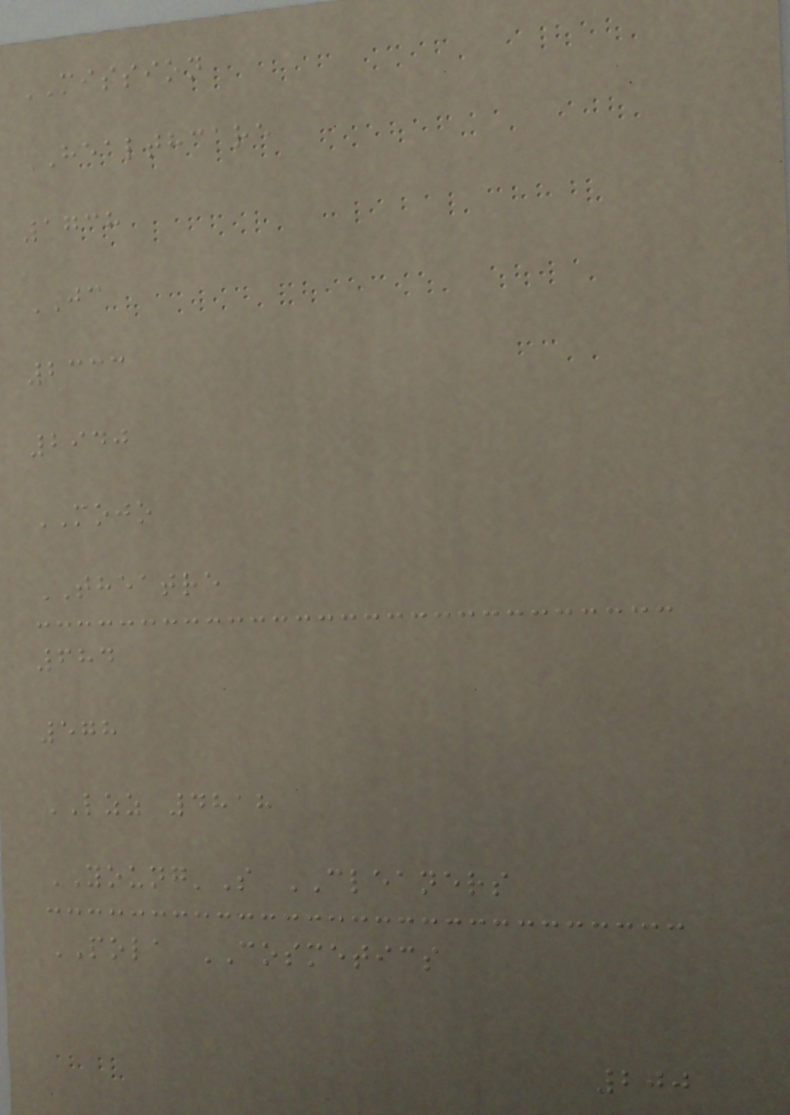MISSION
HEALTHCARE
1738
JC
2333
2940
MOJO
THEATRE
684
578
LZZ 4818
YOUNG'S CLEANERS
POLA COSMETICS
200
